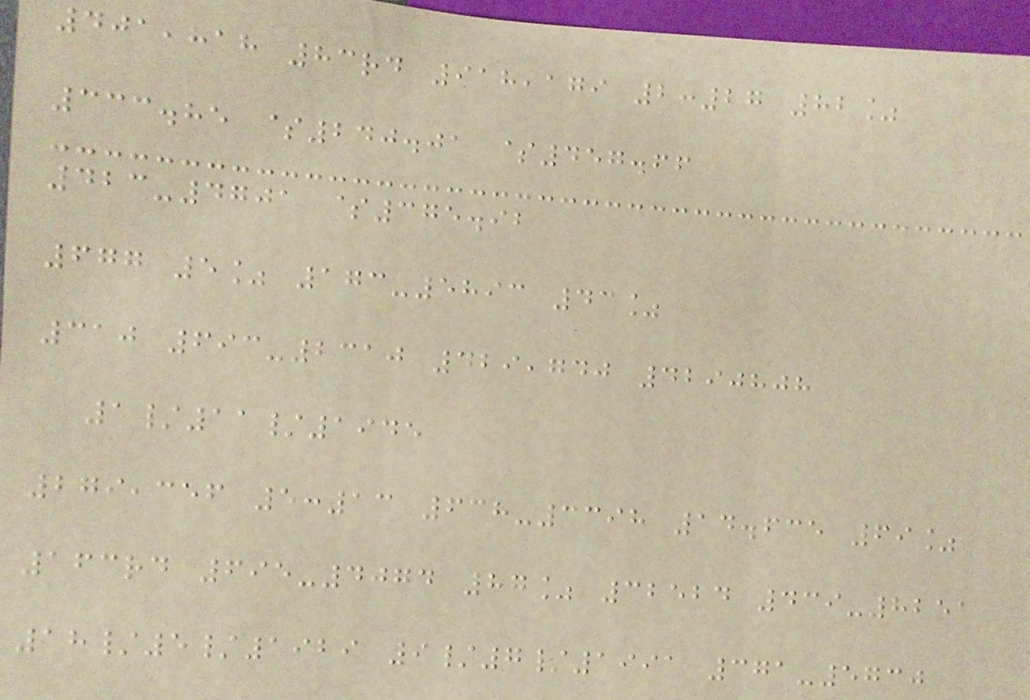401,818 83rd 918,179 2:27 82%
333.85 $240.01 $457.66
423-4701 $375.92
677 5% 173-5893 43%
310 693-2310 429,740 4290808
1/11/1945
279,356 5:13 638-3398 14.635 69%
163rd 695-4074 87% 32524 439-8251
18/5/1929 9/7/1991 371-5730
